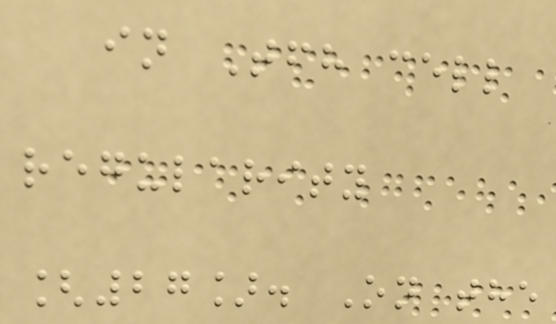in Tfh cell
regularity
[27]. On the
